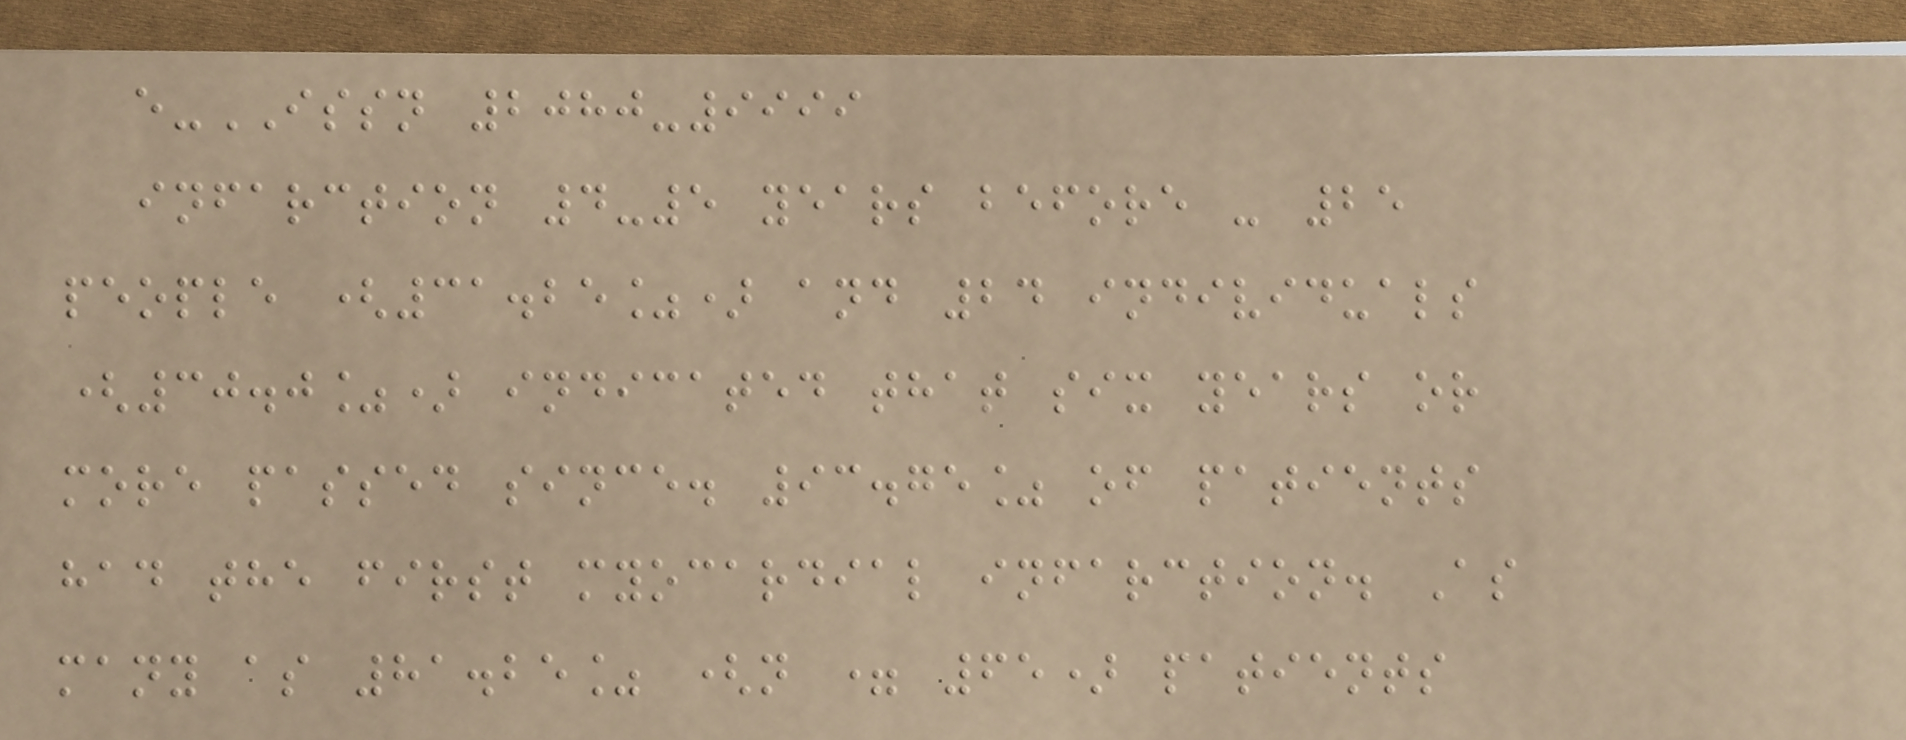e-ISSN 2080-9999
infarction 4-5 years before - 25
people (31.25%) and 24 individuals
(30.0%) indicated that six years or
more passed since. 93.75% of patients
had the first myocardial infarction. As
many as 81.25% (n = 65) patients
